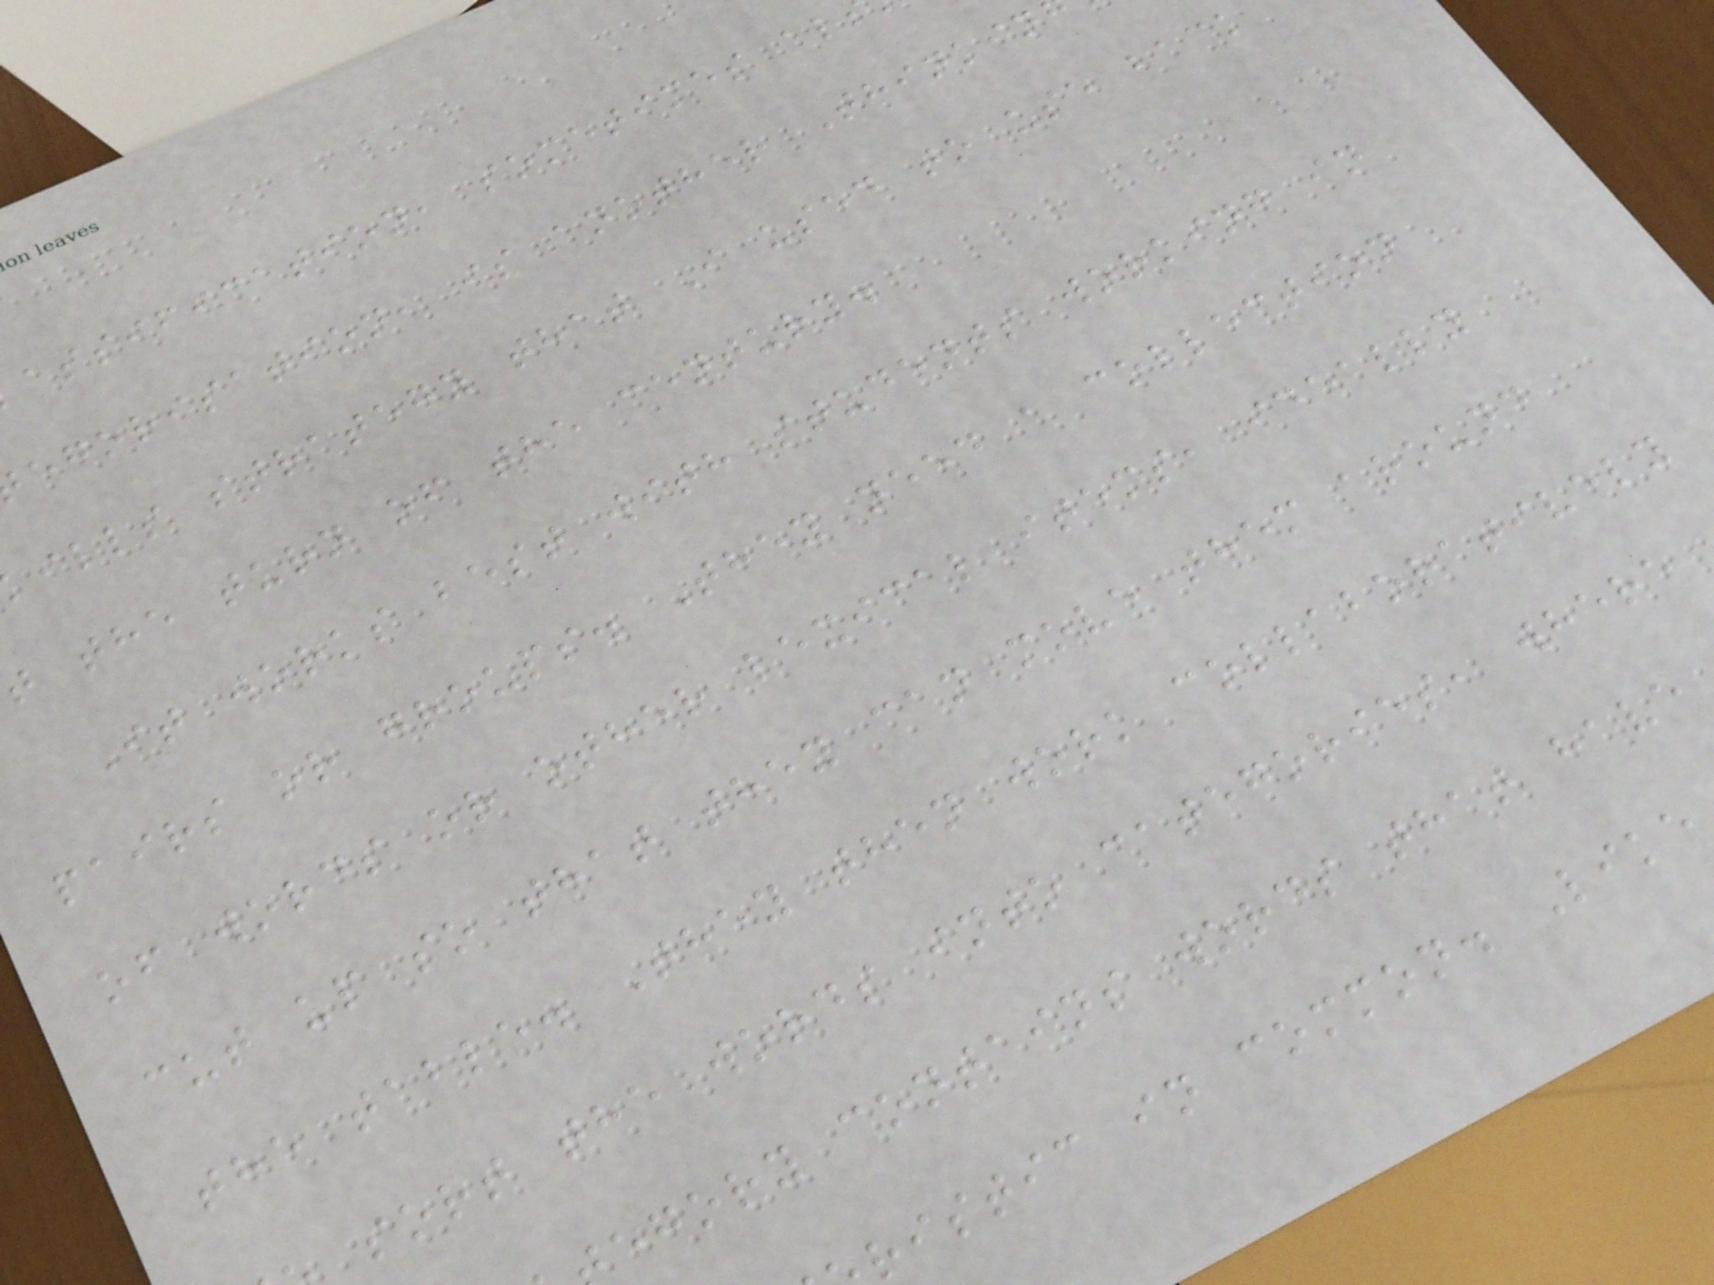assification, sometimes al
egorisation, is another Thinkin
ills strategy that I used to use back
t the turn of the century.
It works best with students working in
pairs or groups. They need a collection
of words or other lexical items, ideally
cut up so that they can move them around
the table. They then work collaboratively
sort the words into categories, where
egory contains words that have
ristic in common. Like
